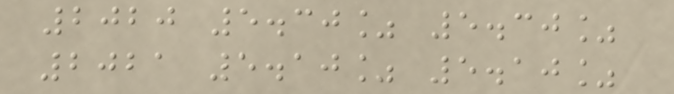2020 5.30% 5.30%
2021 5.10% 5.10%
